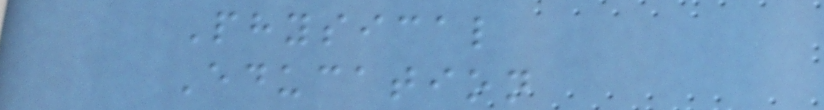Physical
Education
